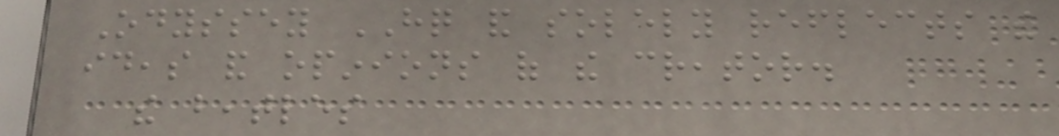Odyssey HQ and solely reflects the
ideas and opinions of the creator.
the beatles
